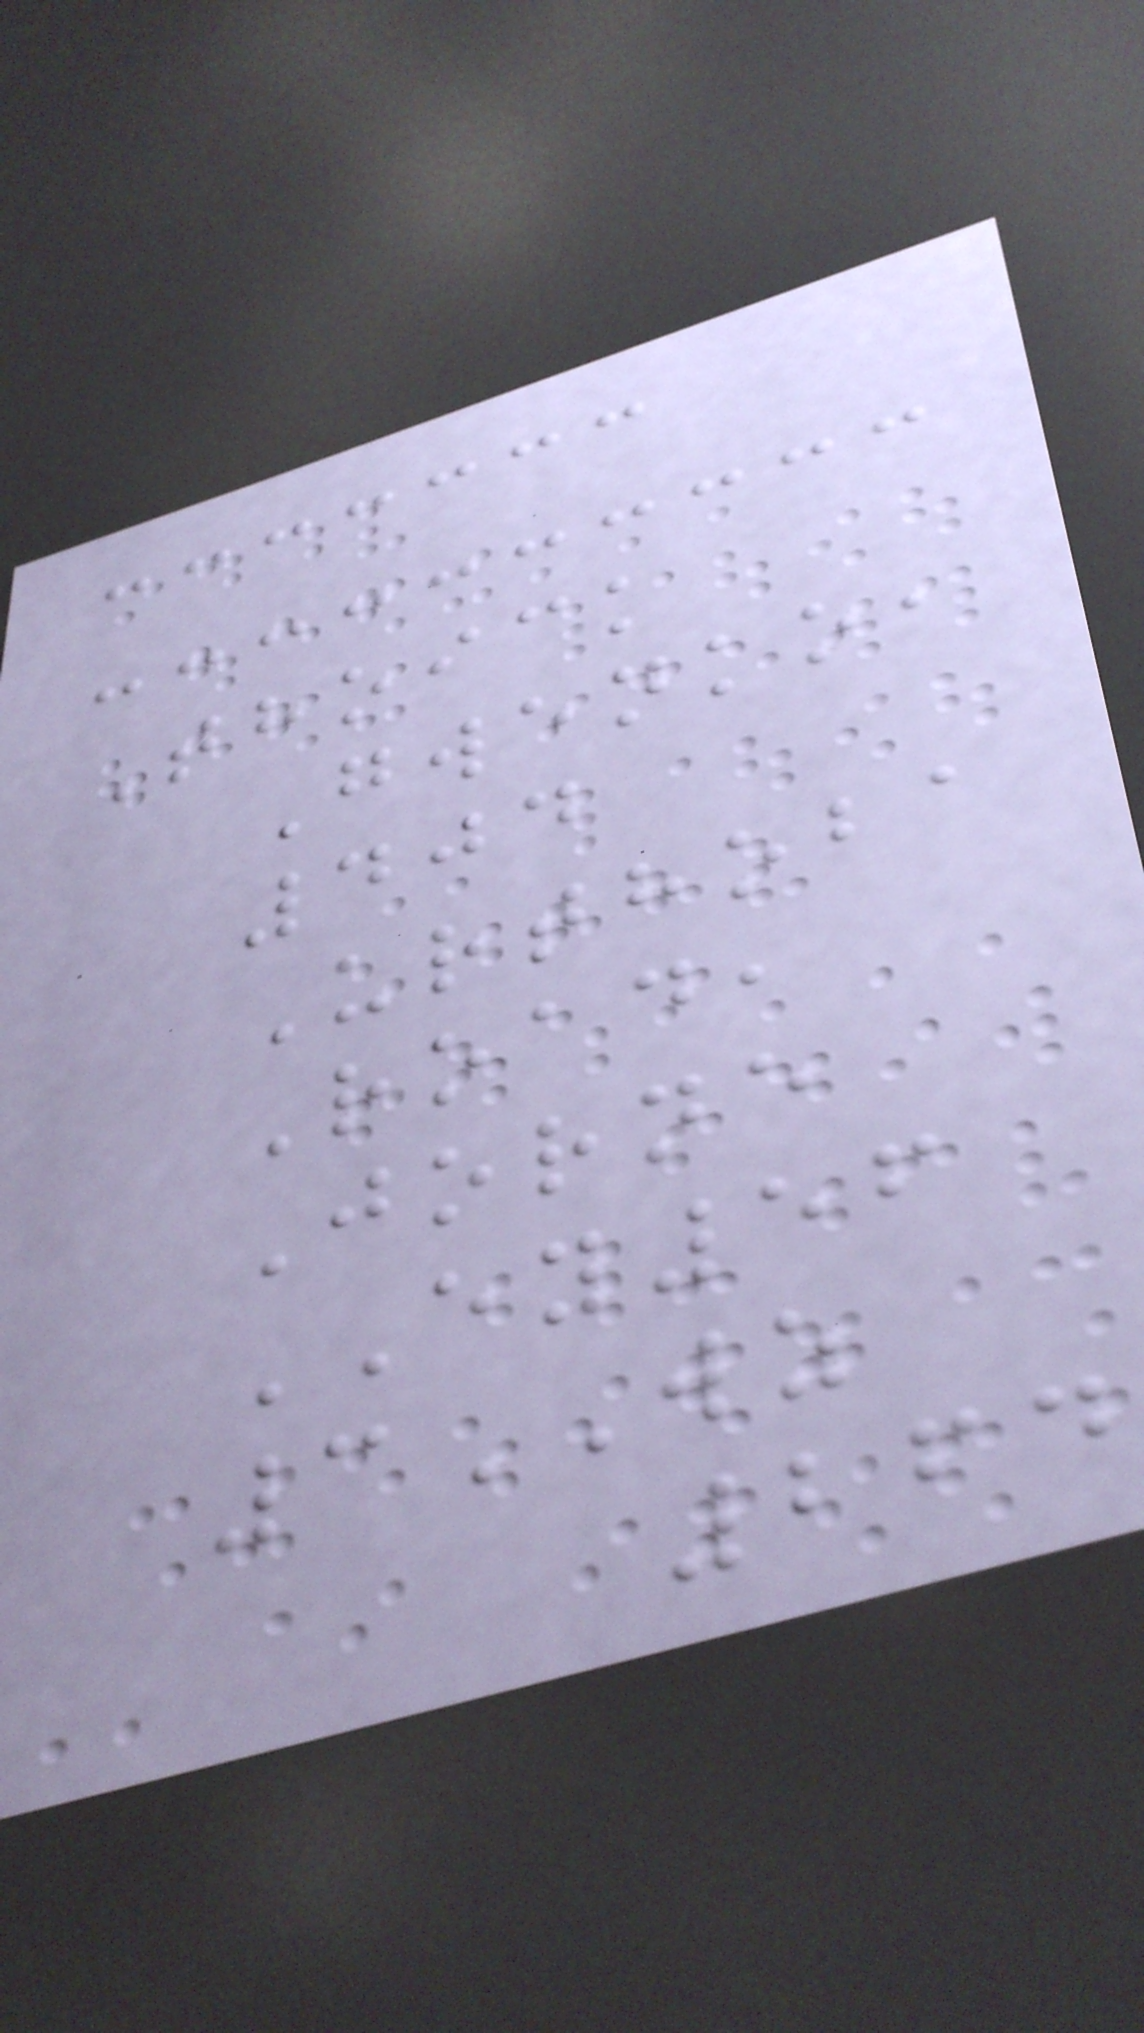Thoick
Gwenko,
404
Urthoba
Road,
Jorne
EY56
3WZ
264
